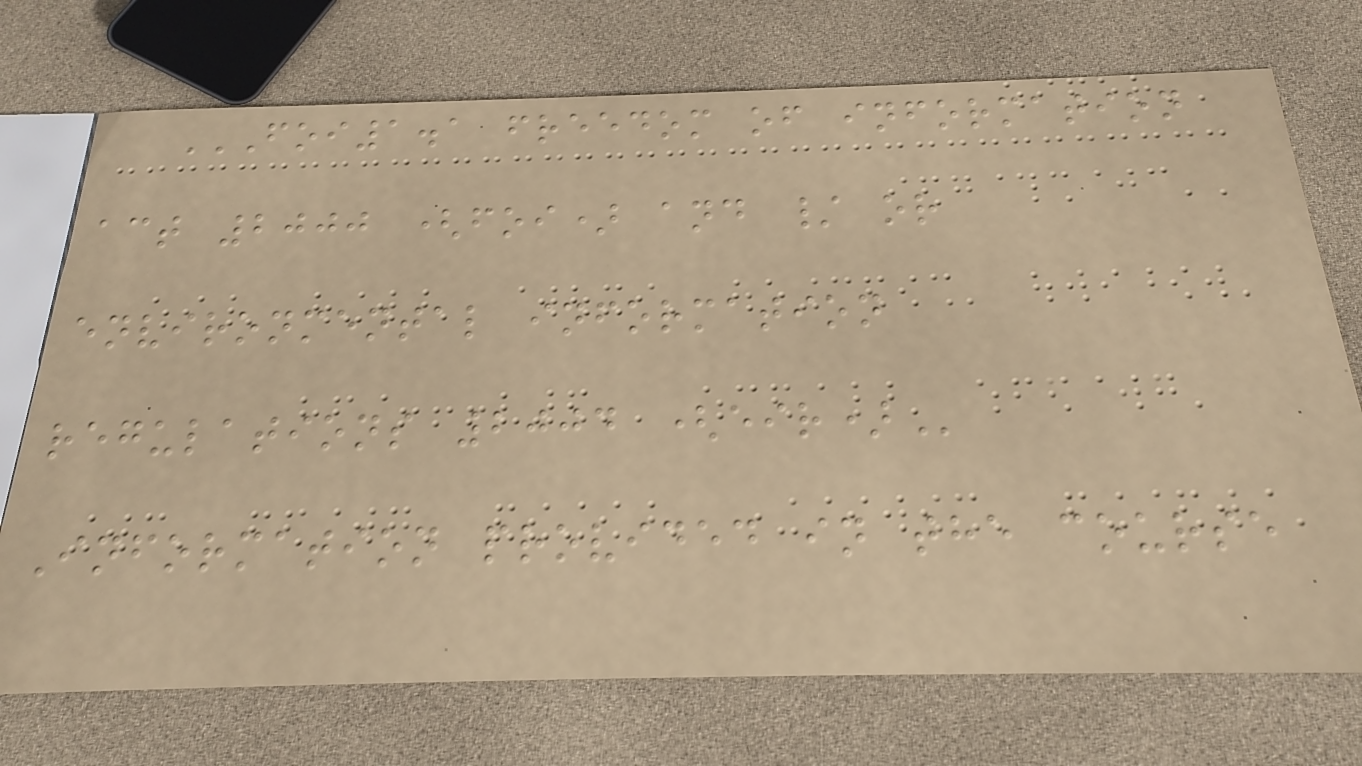FOI1.1 FREEDOM OF INFORMATION
ACT 2000 (FOI) AND / OR
ENVIRONMENTAL INFORMATION
REGULATIONS 2004 (EIR)
Information provided in the course
